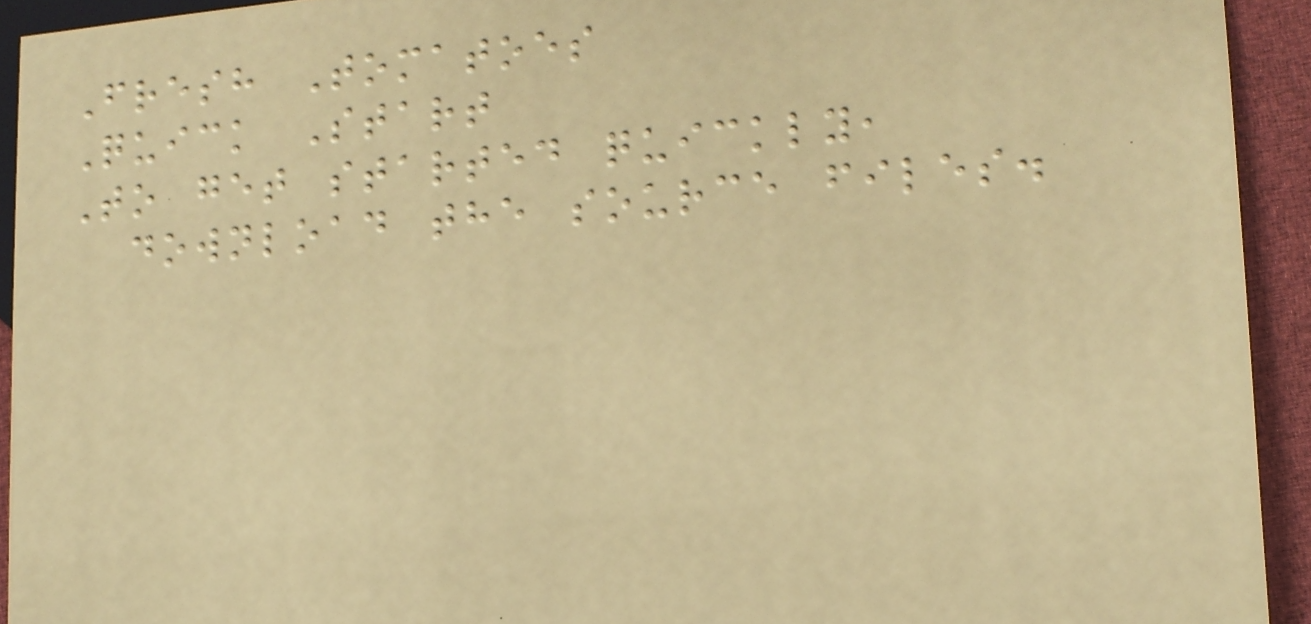Fresh Tomatoes
Quick Start
To get started quickly,
download the source files.
